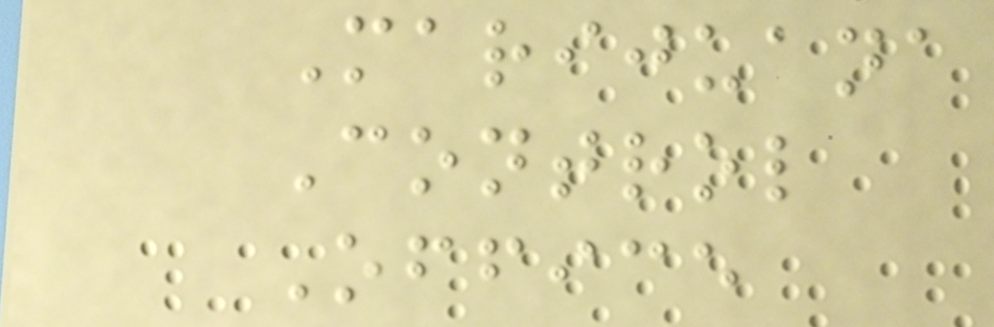Marijuana
Control
Office
